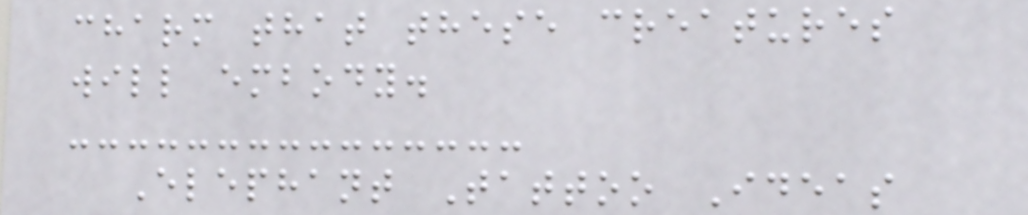charm that these creatures
will embody.
Elephant Tattoo Ideas
